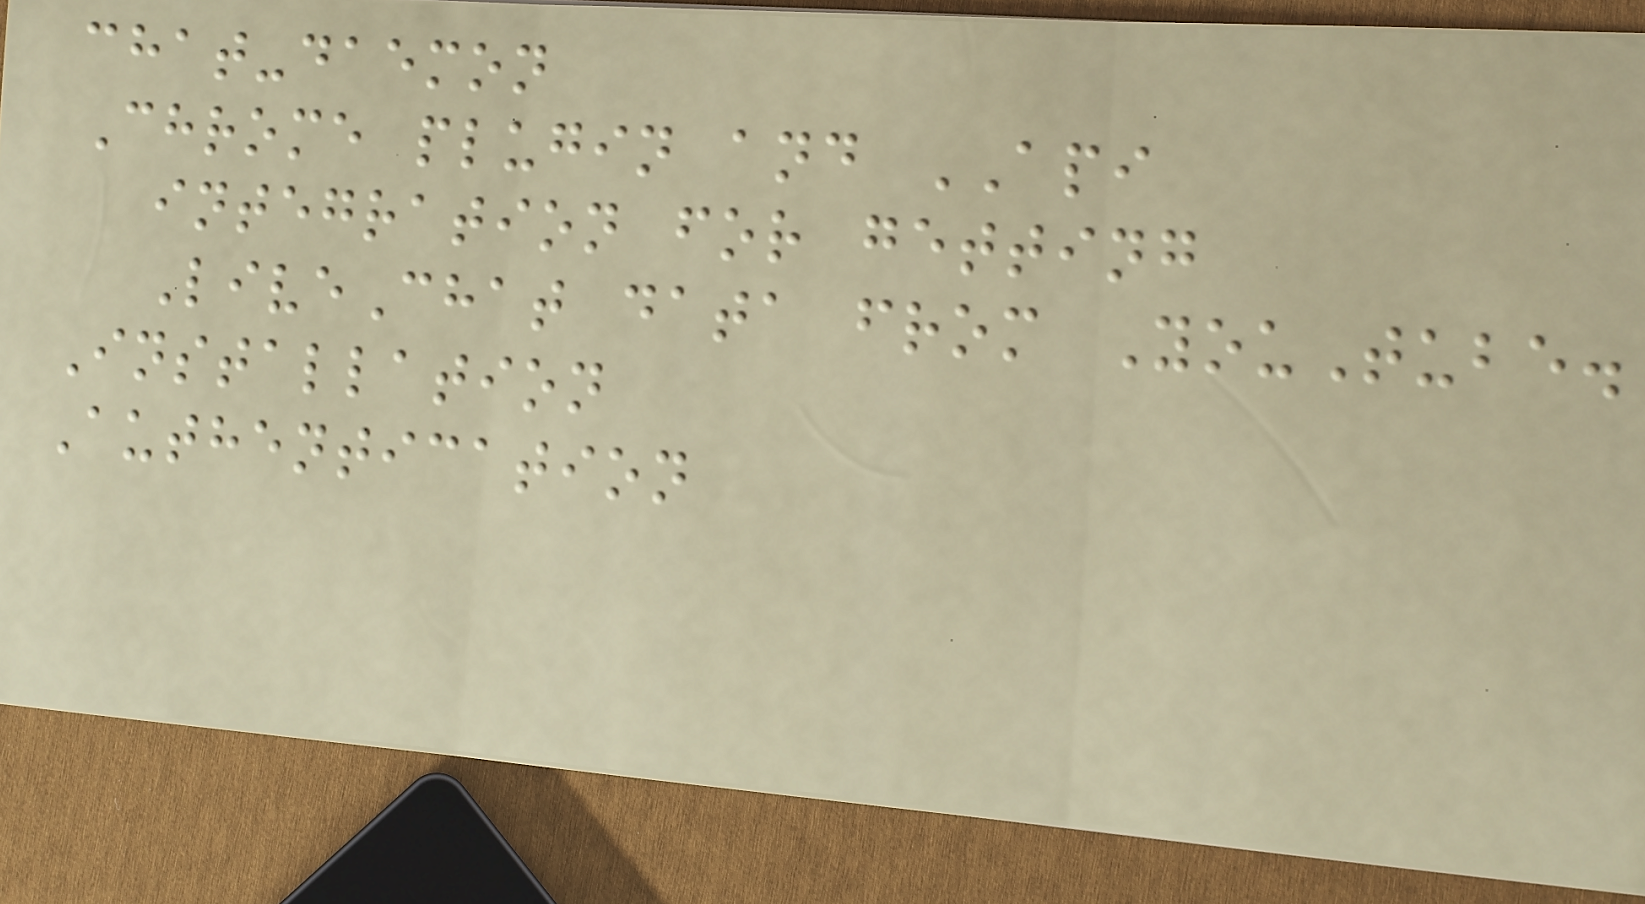chat-daemon
Chrome plugin and API
integration for getting
LiveChat data from YouTube.
Installation
Authentication
